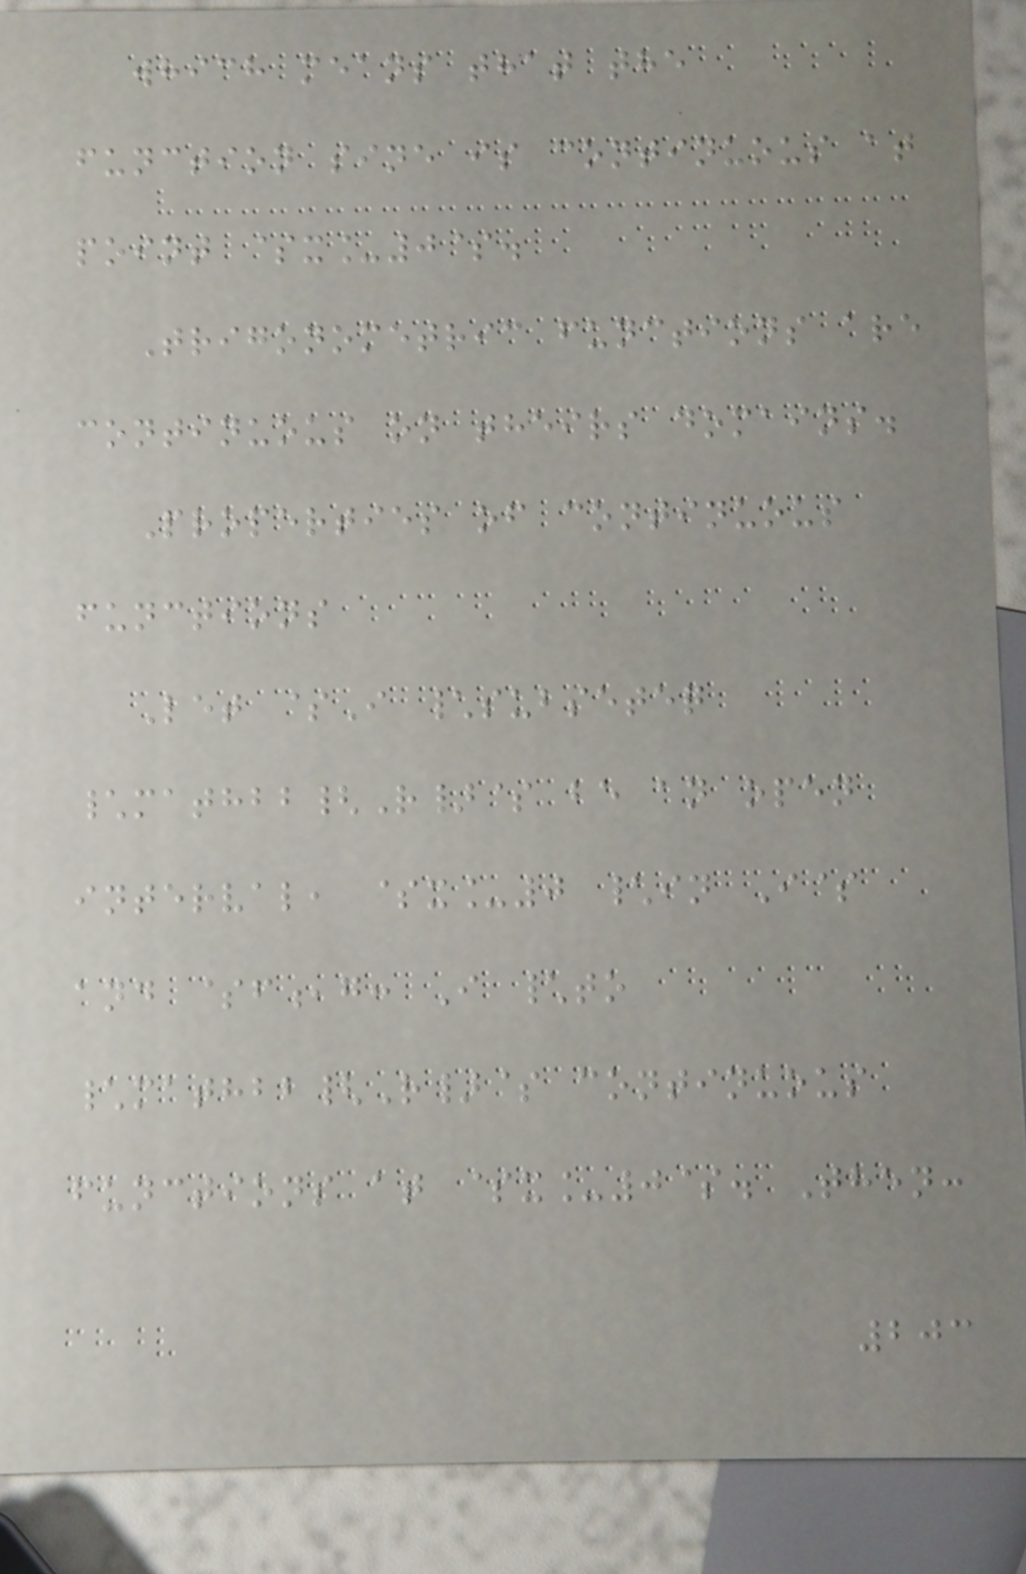which means that the
function sine is continuous at
point $x_0$.
Trigonometric functions are
continuous on theirs domains.
Properties of continuous
functions
Let $I \subseteq
\mathbb{R}$ be an open
interval, $x_0 \in I$
and $f,g: I \to
\mathbb{R}$ continuous
functions at $x_0$. Then:
203
